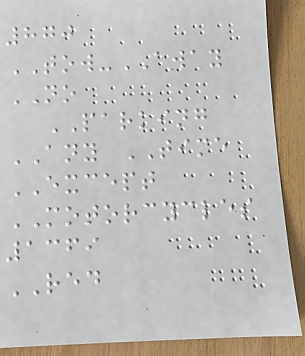870
TOW-AWAY
NO
PARKING
ANY TIME
EXCEPT
MOTORCYCLES
1369
RED
